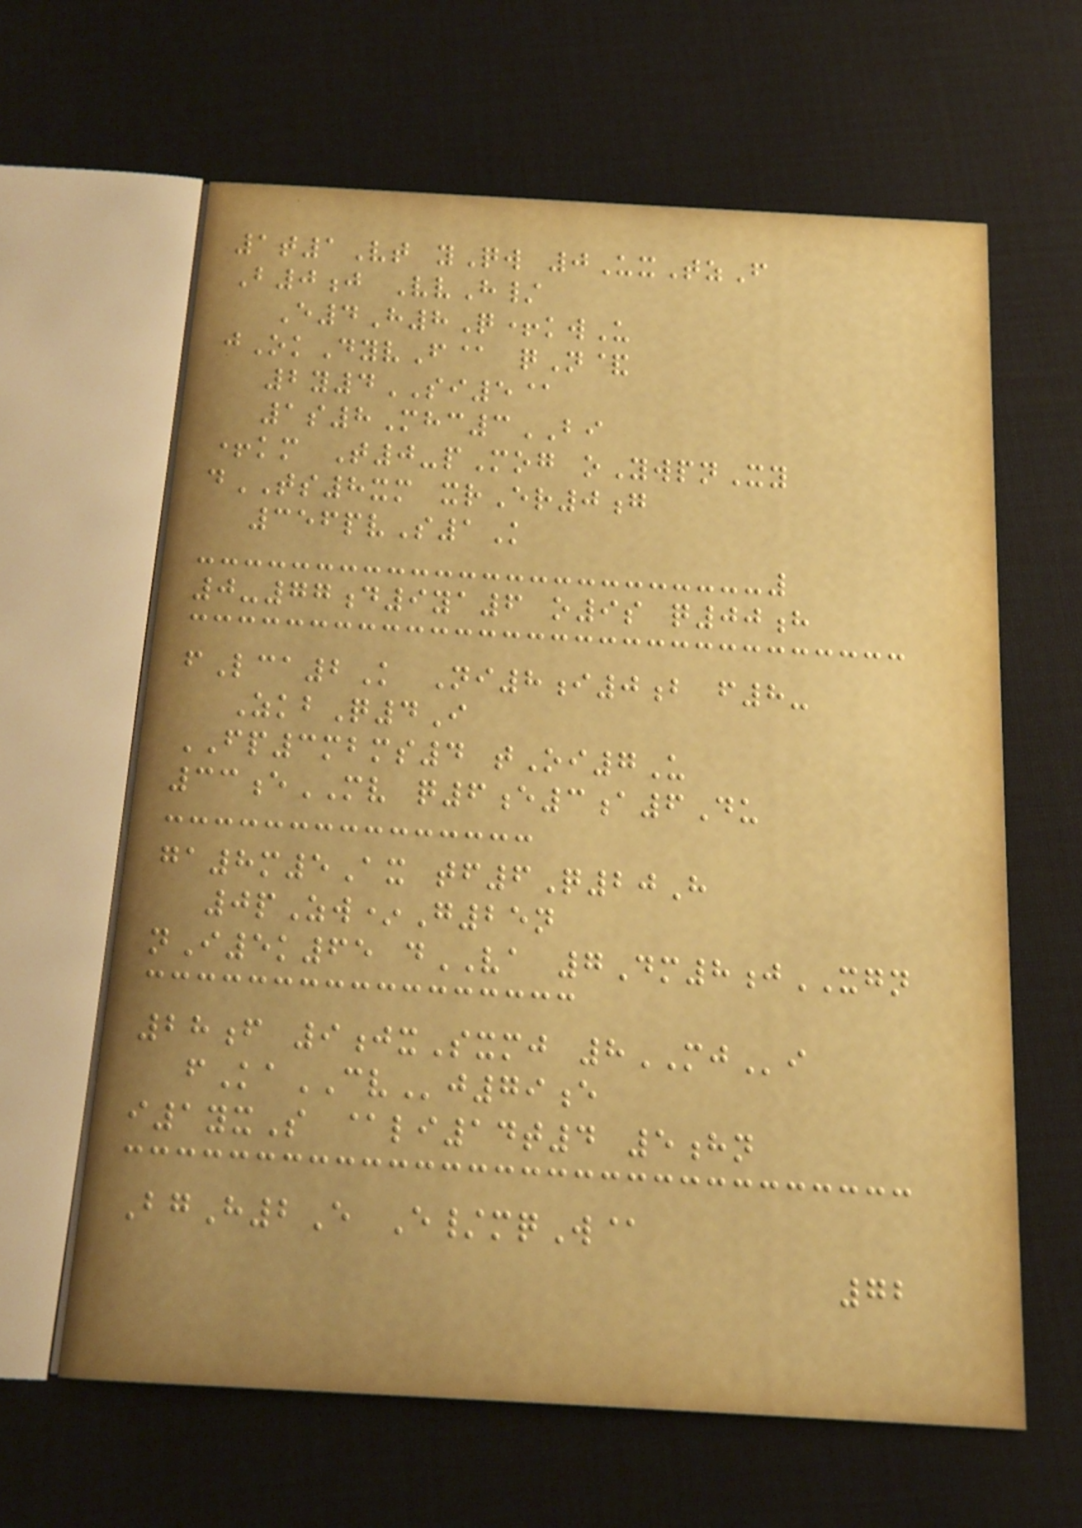1t1Vt yQw 0UxTzF
B0j VvH/
E4H8Q+kwU
jOkDyvF@ qN&
2y4SI5@
1s8Mhc3BI
+km T0-pMog oYwpnXy
dTS8xm xrEr0g
356pvS1K
0-77d9ya6 o9s q00h
fLca2K Ni8i0b f8-
ZkbQ4I
FP3mbms4 tOi7U
33eMV q6e3a6Du
ga8m5Ax tf6Q20H
0pZw*G25n
nI5k65 dVA 7Dm8jXGN
28f 9jxSxmj 8MJi
fKaCVj79e
i1yxS @li14t4 5hn
BgH2E E/mqW@
72
